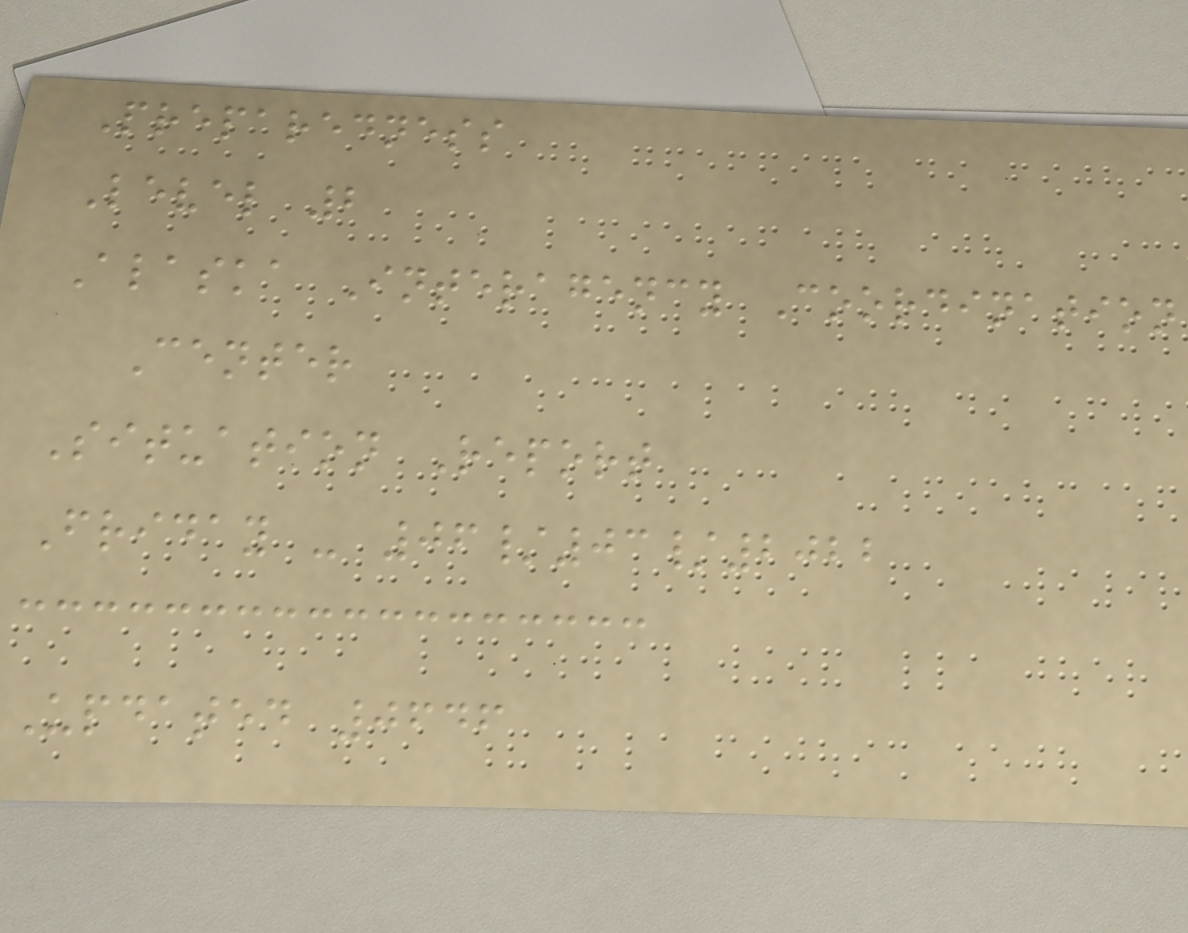Preparedness
Level 2
Alaska Interagency Coordination
Center
Situation Report
Friday - 06/03/2022
Updated 0646
